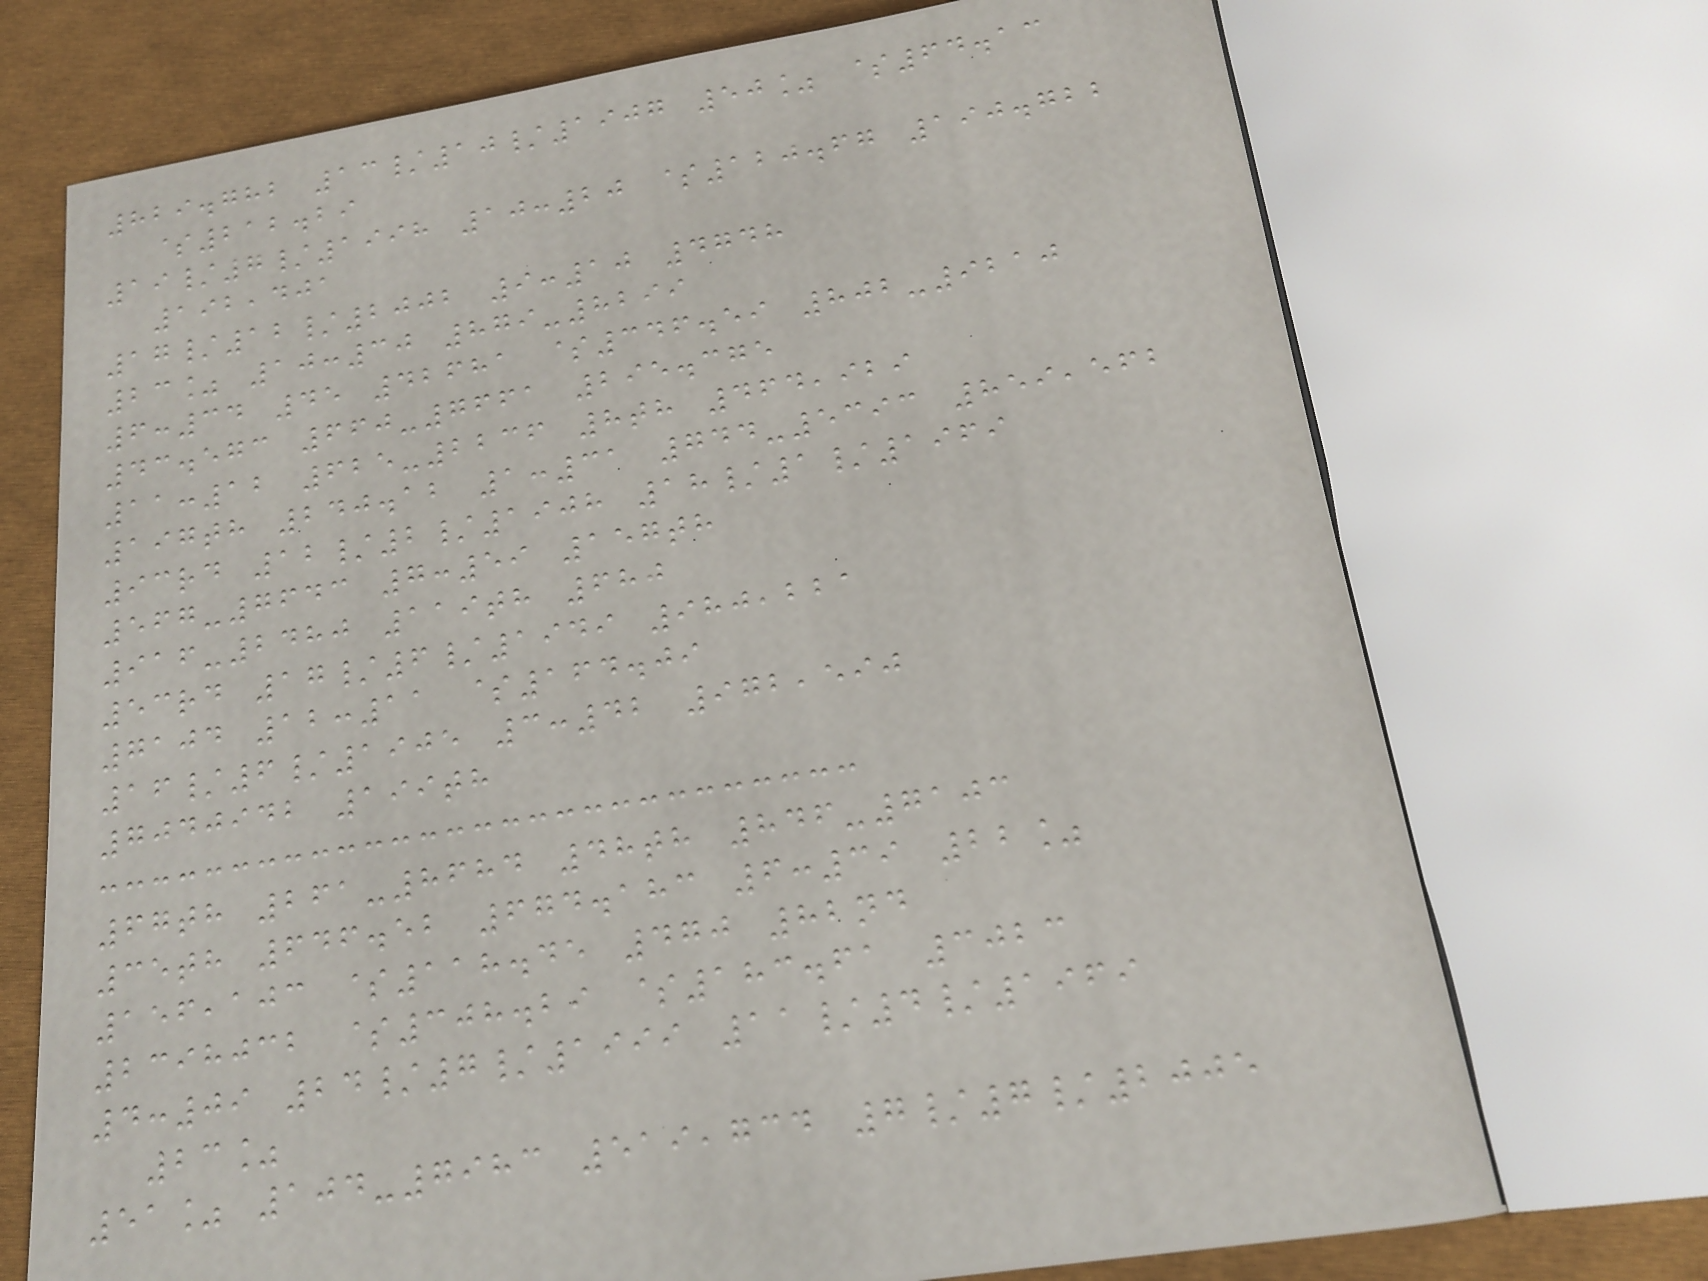829.782 13/10/1907 50% $64.13
$212.29
19/7/1998 10:20 $120.67 190.722
192,401
17/12/2002 9:10 4748
23% 10:30 879-8299
6:34 45 42681 $346.59 802-9210
43.573 660-7661 295.375
11:12 625-2236 8th 464,929
197th 240.12 1:31 744-5393 859,562
93rd 12/2/1908 18/1/1969
567-7643 7:59 157th
916-2480 119th 680
53rd 17/6/1949 980,221
7104 12:11 $164.09
16/6/1905 3:42 972,590
7040942 199th
67th 261-8684 48th 846-7103
35th 646.52 674.183 6:39 22%
156,103 $118.45 470 82nd
2398032 $308.29 $183.61 3023
4:09 24/7/1999 11/4/1969
23%
51% 104-7983 519,734 7/7/2005
